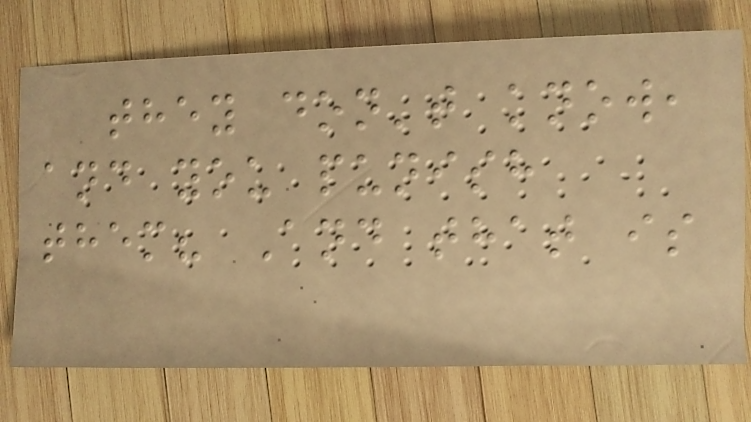they don't know,
and you punish
them? And that is
